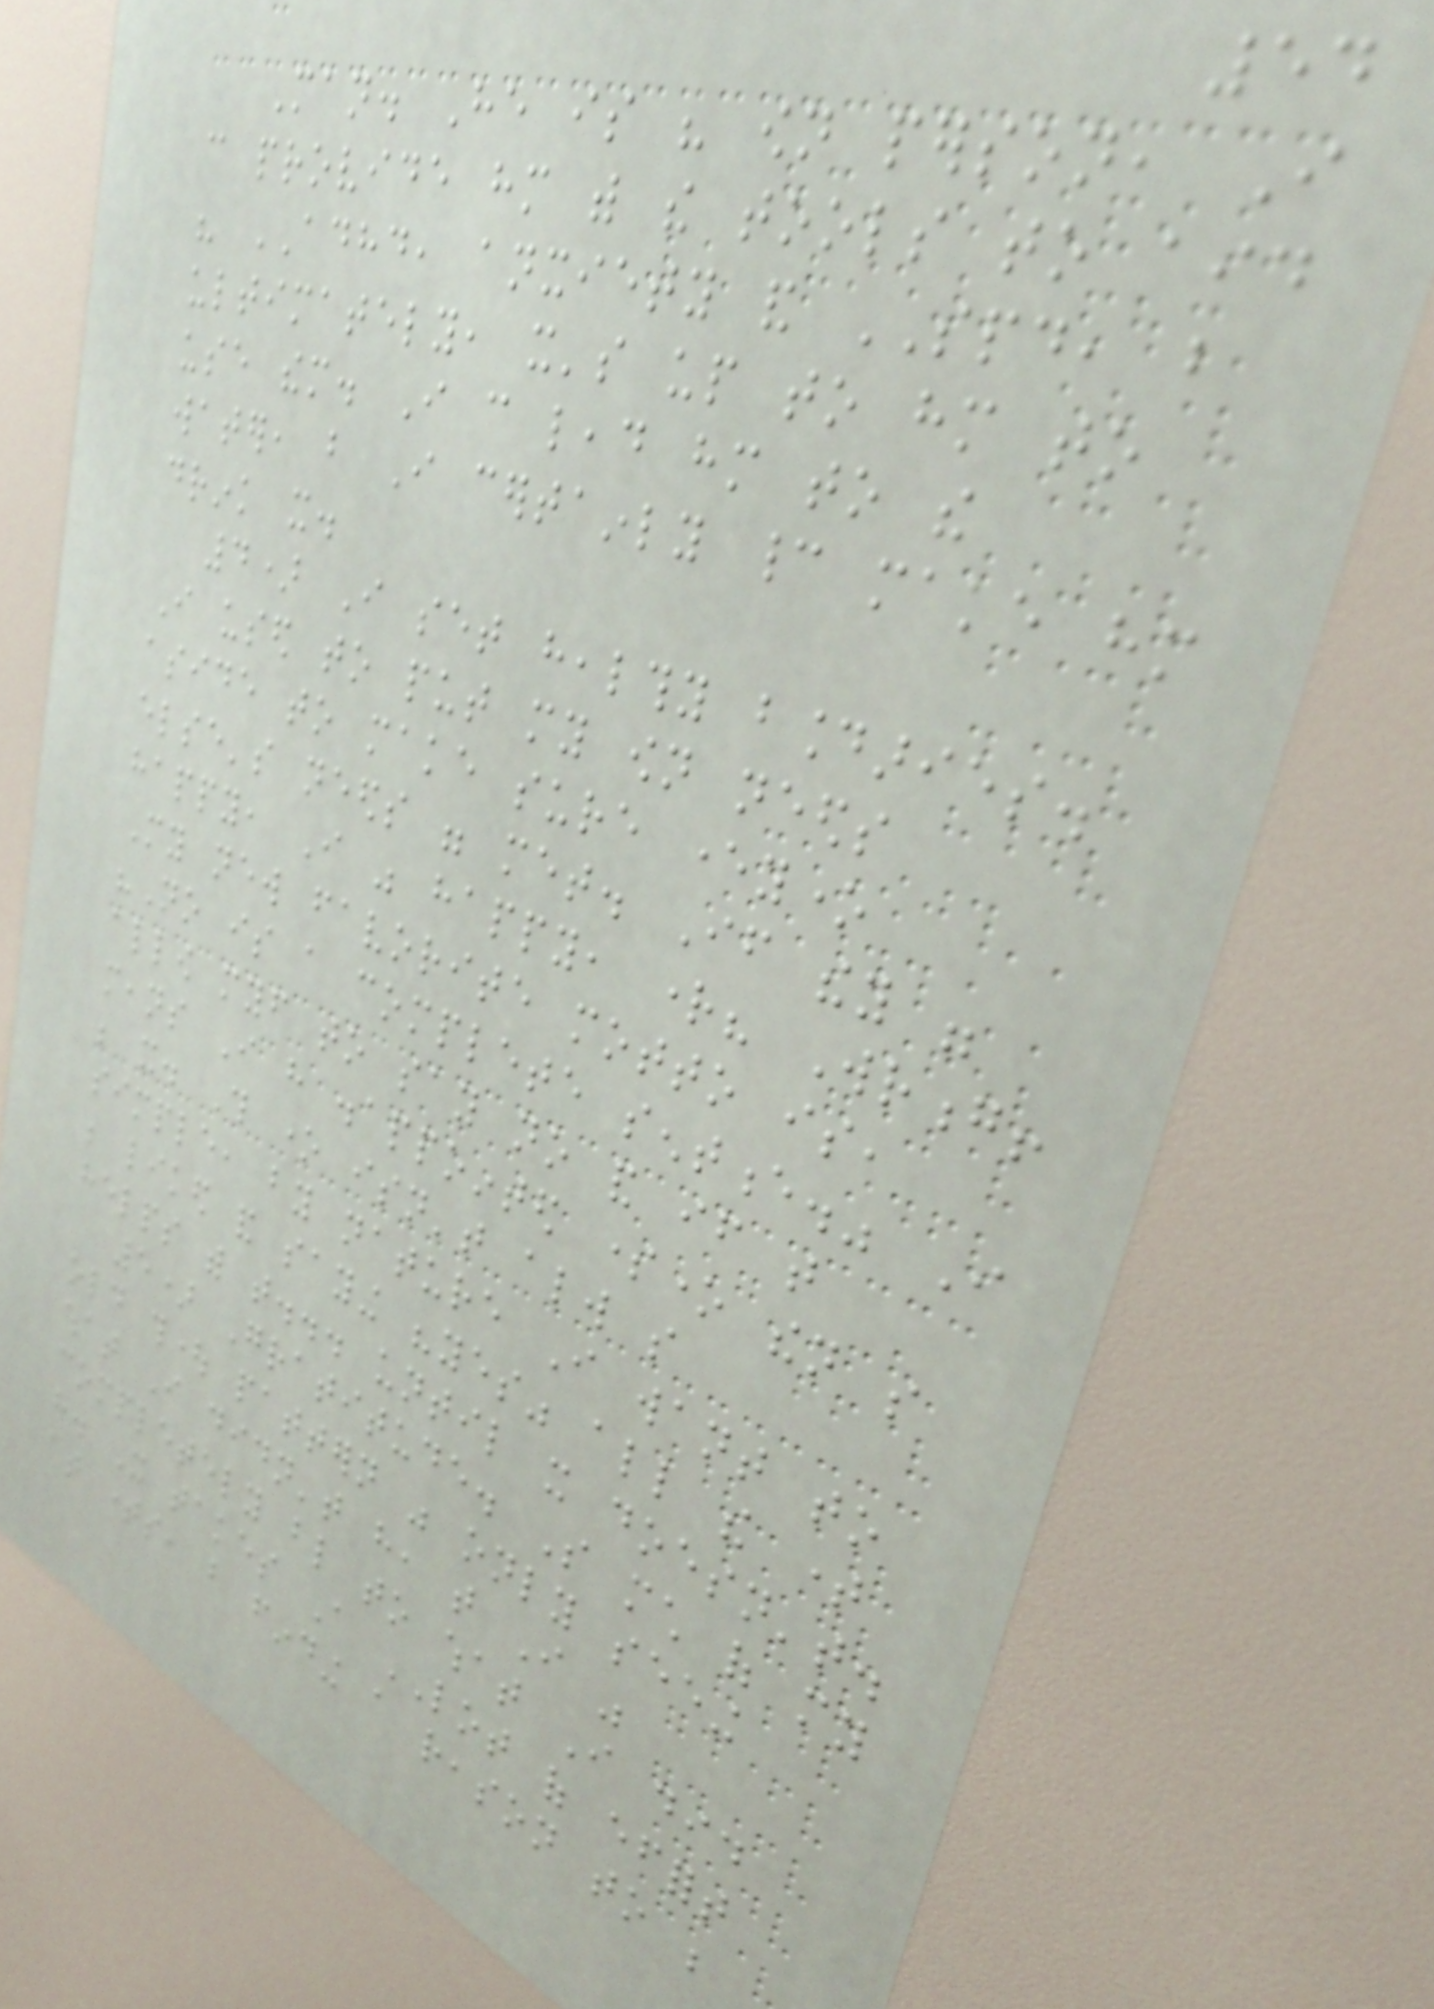54
Man. He is his own person, I
can provide him with the tools to aid
his ADHD, anxiety and SPD, but
ultimately, it's up to him to
use them. I can lead him to the
water, but I certainly cannot make him
drink it.
4) I set healthy boundaries.
I used to put my own needs
aside to make sure everyone
else's needs were met. If they were
happy, I was happy, right? Wrong!
My new favorite motto is,
"No is a complete sentence." I
allow myself to say no and if that
means I have disappointed someone then so
be it. This one isn't always so
simple, by nature I want to
be liked and saying "yes" all the time
helps with that... until it doesn't.
5) Gratitude. So much of my
old thought pattern was only seeing
what I didn't have, that I was
completely blind to what I did
have. It takes A LOT of effort
at times, but finding a reason to be
